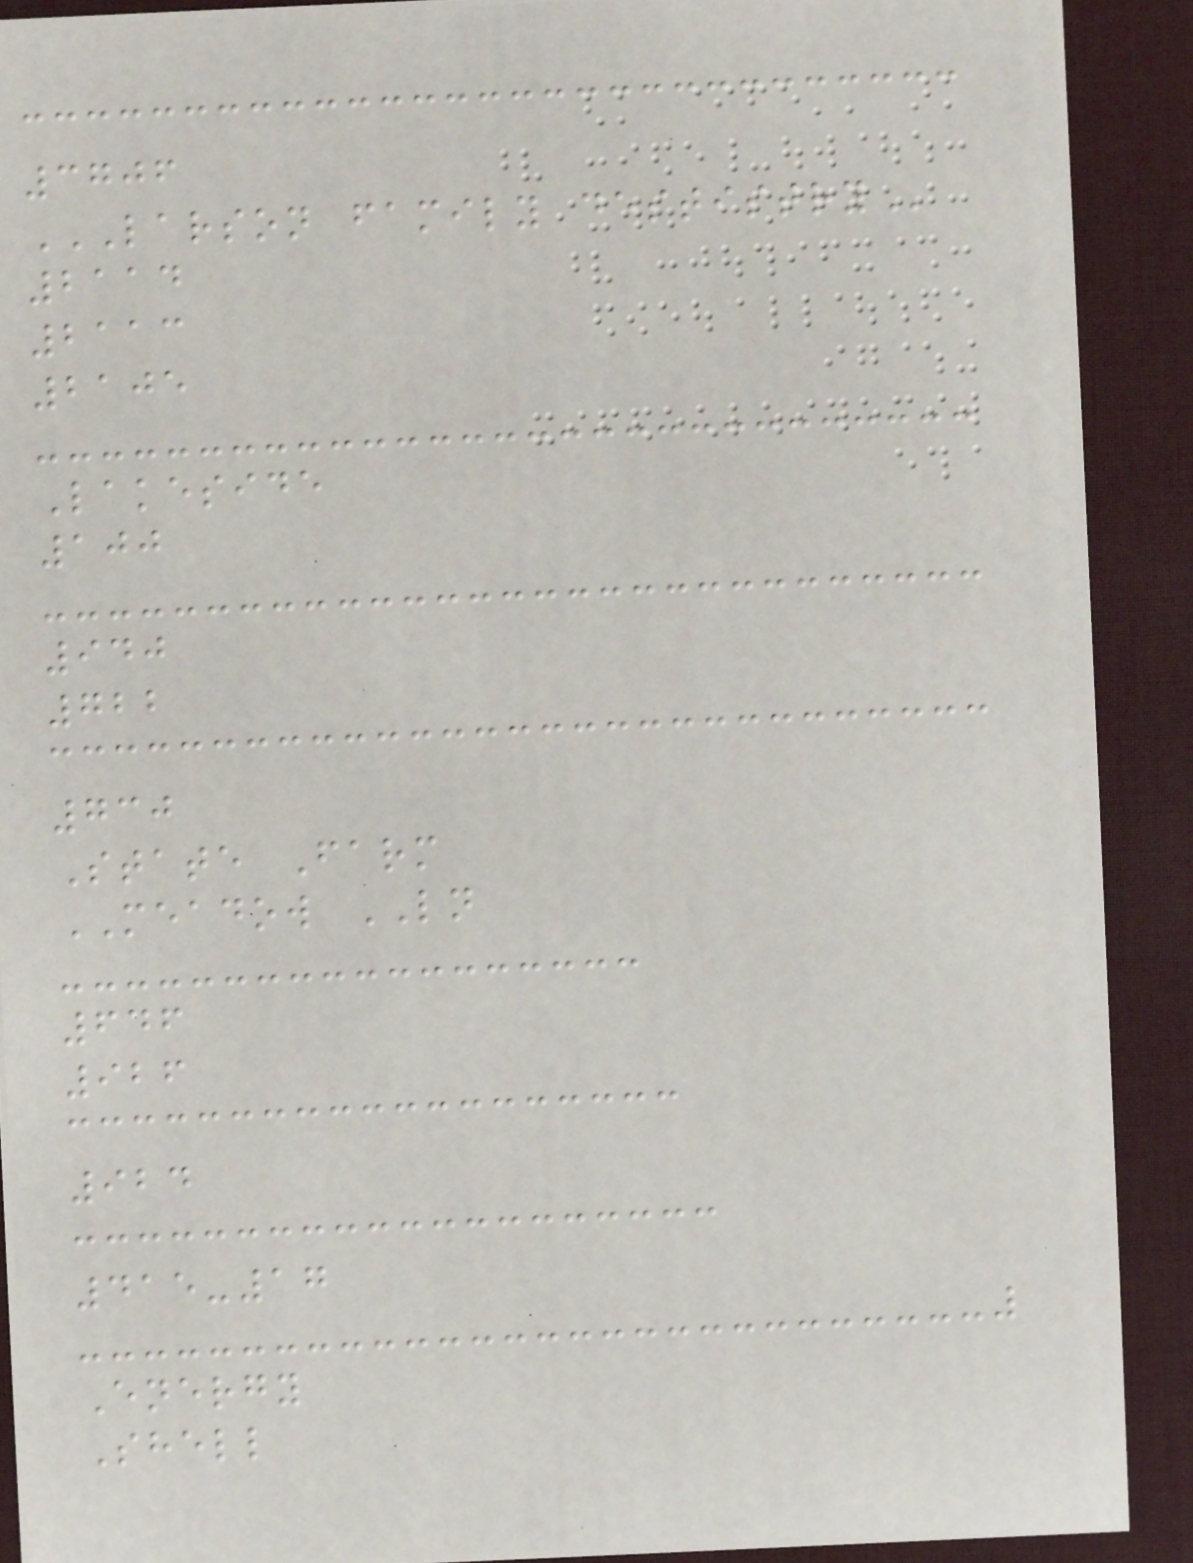3706
LARSON FAMILY DESTISTRY
2114
2113
2105
Lakeside
100
940
722
730
State Farm
MEADOW LN
646
926
924
415-17
Energy
Shell
